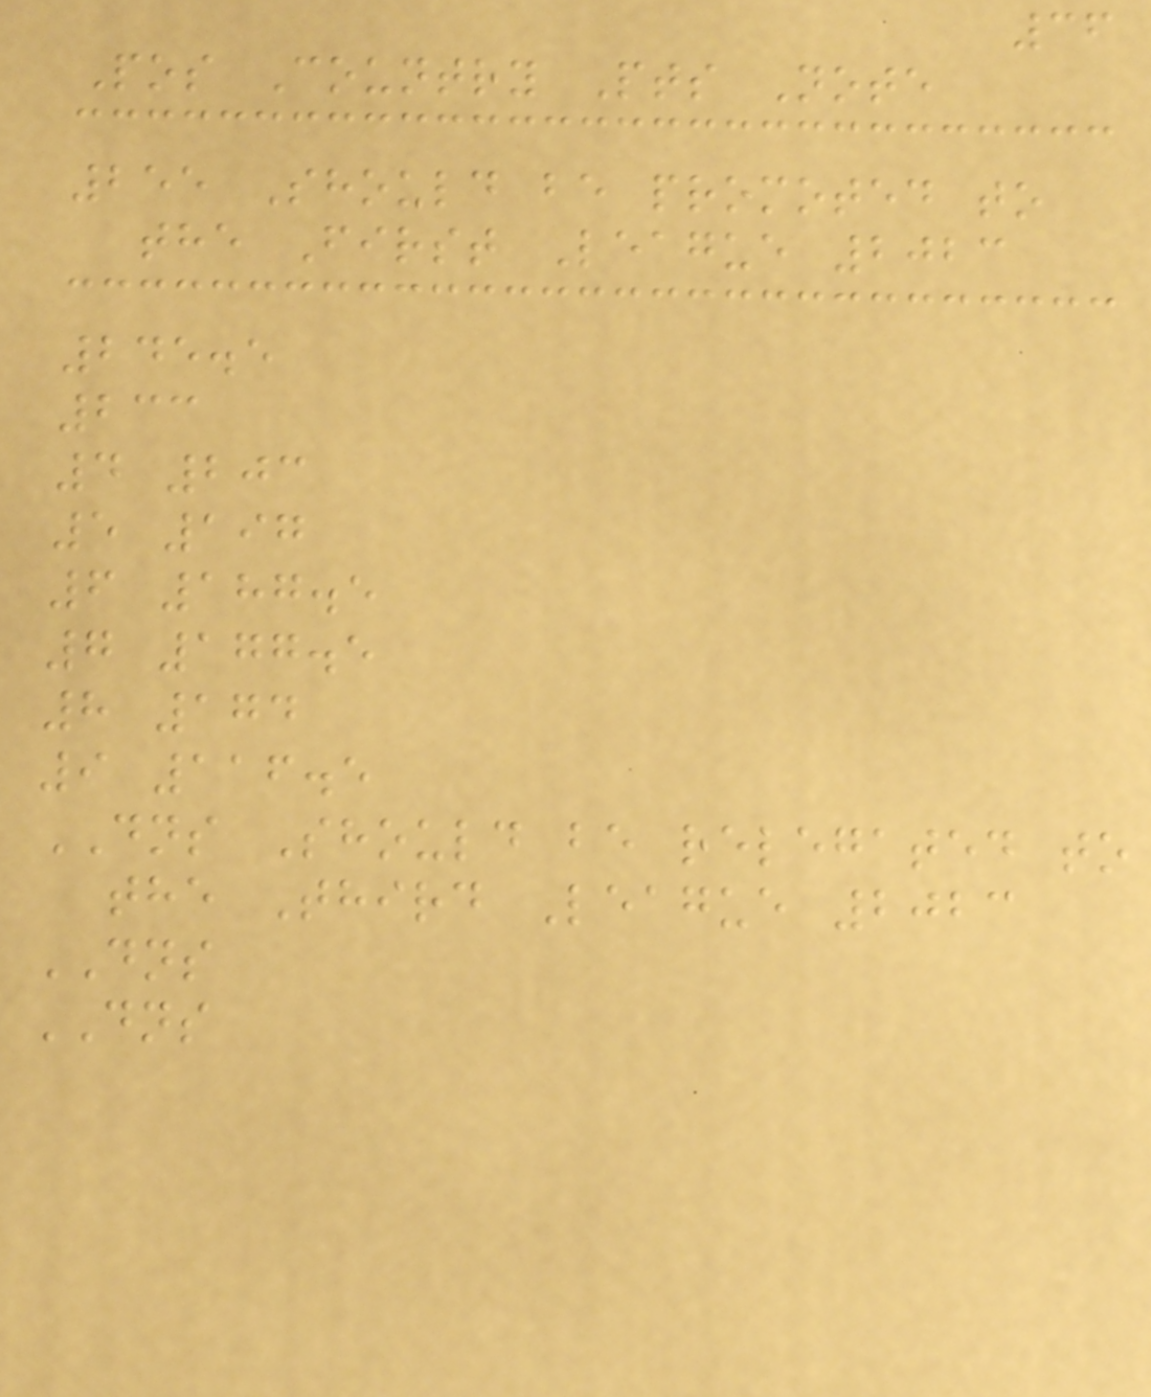36
Pos Country Pts Note
255 Should be promoted to
the First League 2023
245.5
233
4 203
5 197
6 187.5
7 177.5
8 174
9 116.5
DNS Should be relegated to
the Third League 2023
DNS
DNS
